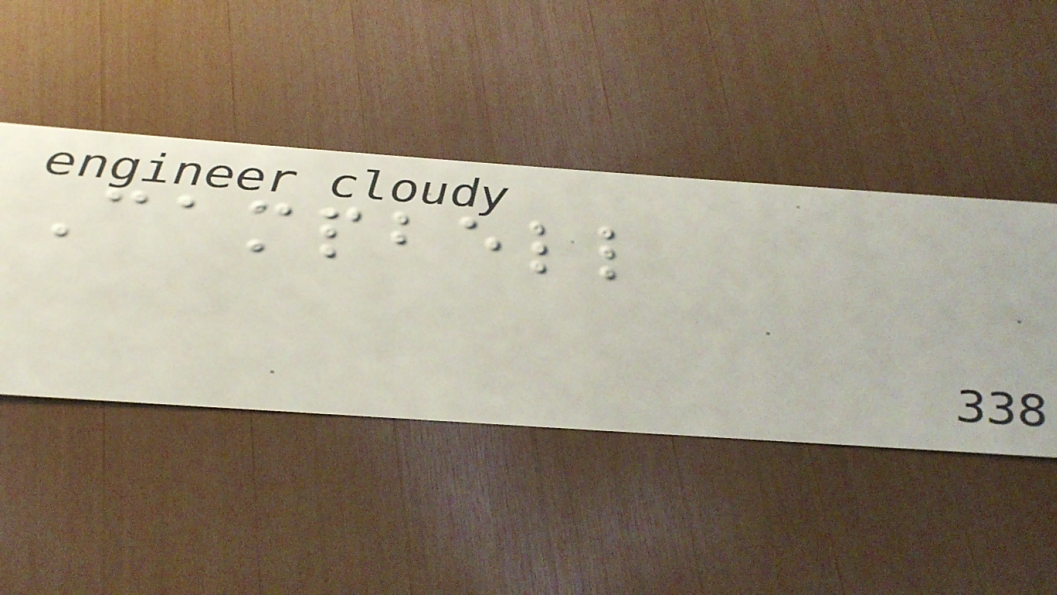Campbell
